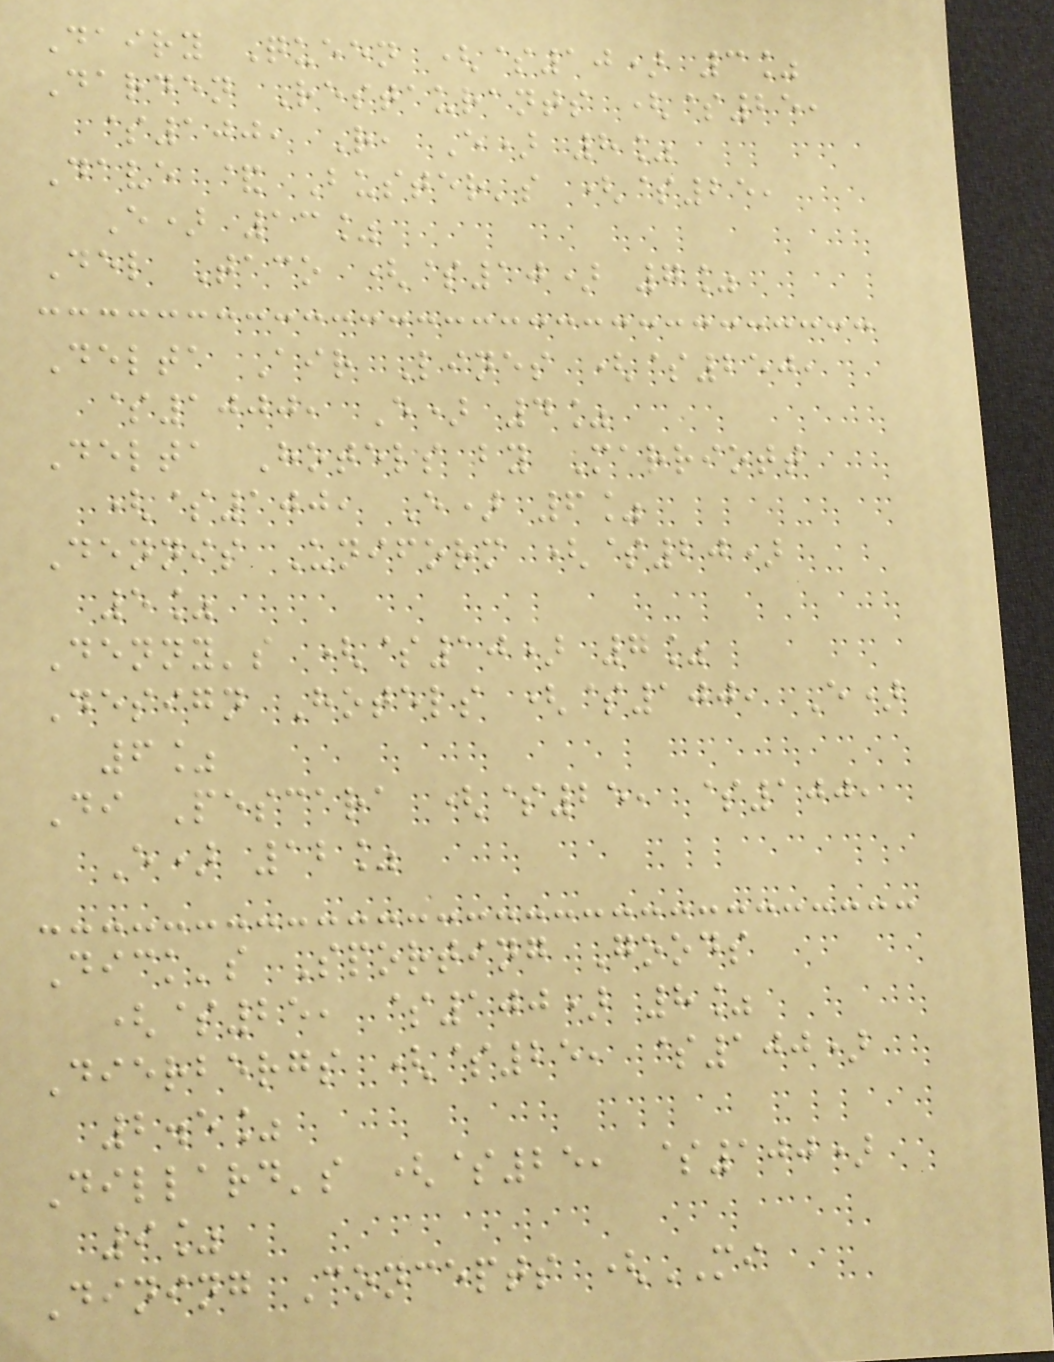Dairy Queen ($10) 3%
Darden Restaurants ($25,
$100, R, E) 8%
Dave & Buster's ($25,
E) 13%
Del Taco ($10) 7%
Delta Air Lines ($250,
$1000, E) 4%
Delta Hotels by Marriott
($100, E) 6%
Dennis Uniform ($20)
5%
Denny's ($10) 7%
Design Hotels ($100, E)
6%
Di Pescara ($25, $100,
E) 12%
Dick's Sporting Goods
($25, $100) 8%
Dierbergs ($25, $100)
2.5%
Dillard's ($25, $100)
9%
Dining Concepts (MI
